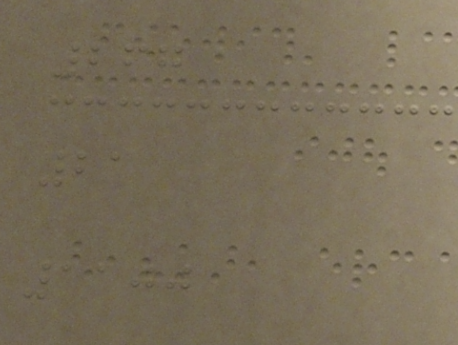267
21
1100
